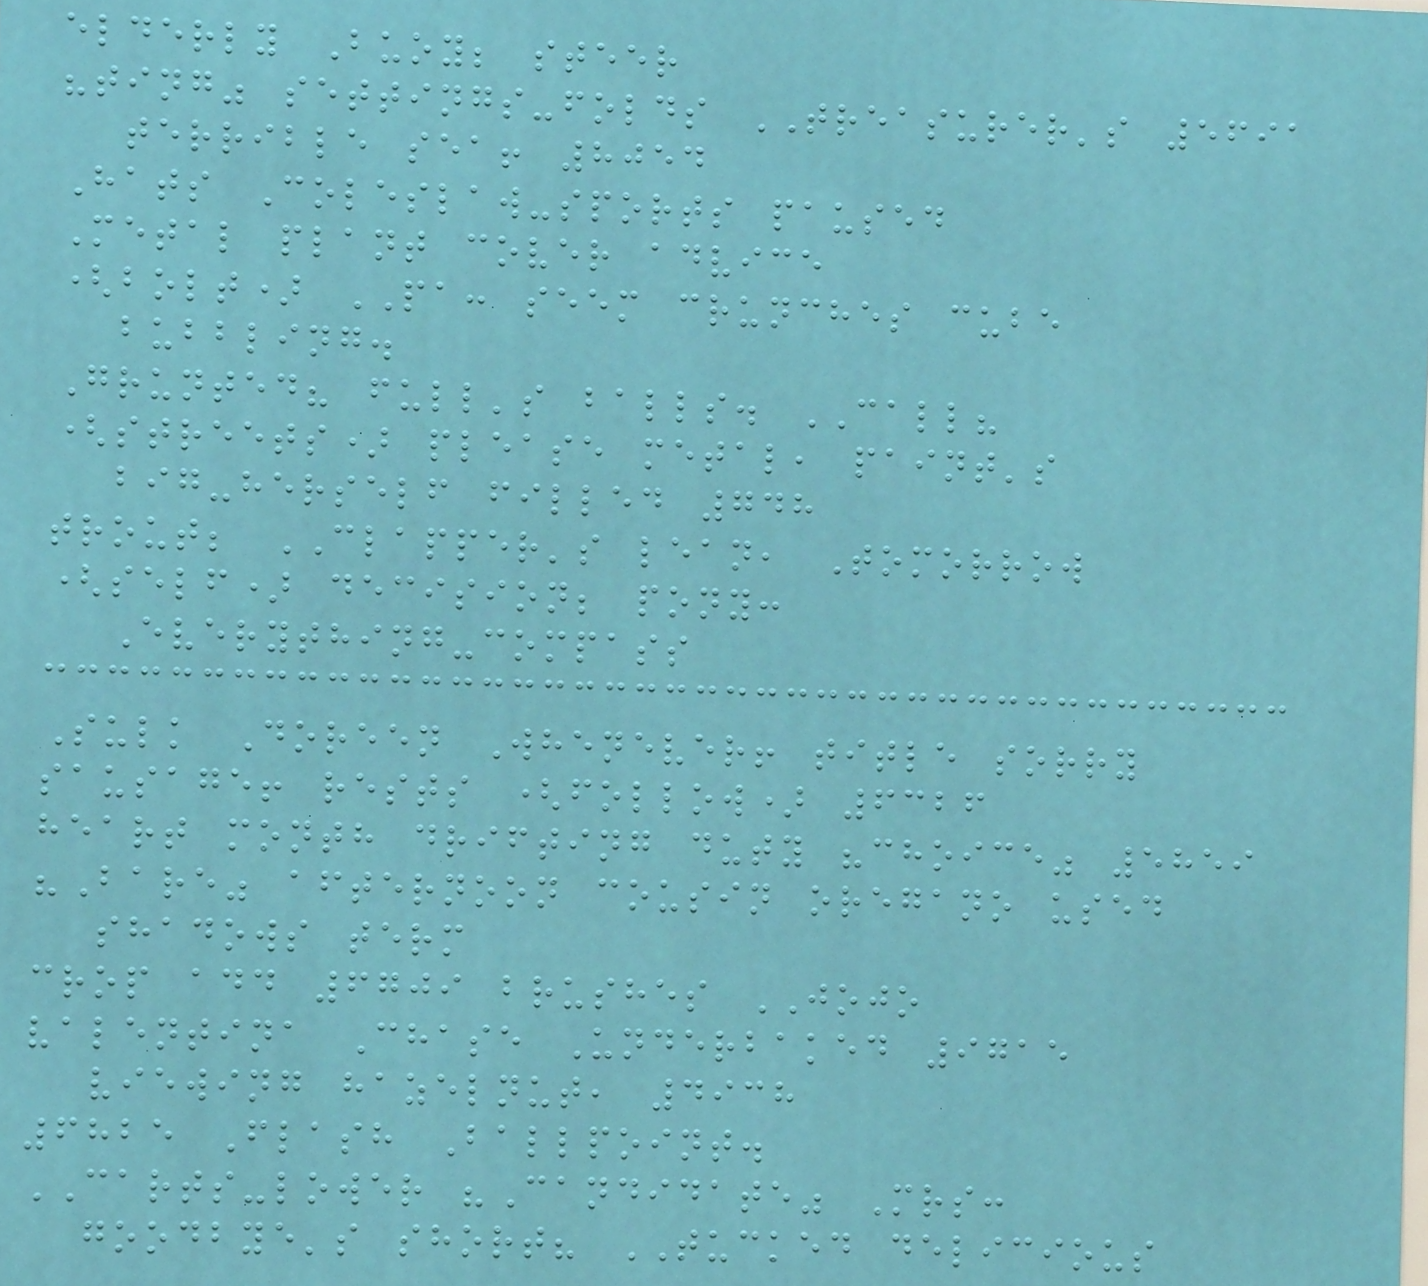elderly Buoy; steer
"ting" settings-folds TREASURER's 5691
terrible sea! 8054
Hats Coleslaw-sports paused
Metal plant cover advice
(bolt) PA: seem crunches cube
bubbling.
Grunted? full's balls. CALL?
(streets) please metal, paint's
big-herself filled 748
trout; CLAPPER's lean, Tomorrow
(self) decision; pony:
Everything-compass
Sulk Doreen Whenever! title sorry
sausage! rests (follow) 6326
heart month drifting duty "choice" 5859
"Bare" afternoon cousin oregano used
shadows term
crop add 6709 brushes JOJO
valentina Chase Underbaked 9715
viewing hazelnut, 4938
6825 Flash Ballpoint.
CARTS-lower "Candidate" Mrs:
goodbye's short? TUCKED delicious
